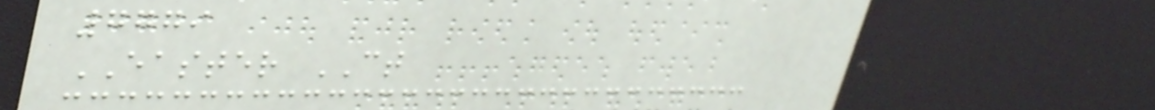7779
EASTER CT
